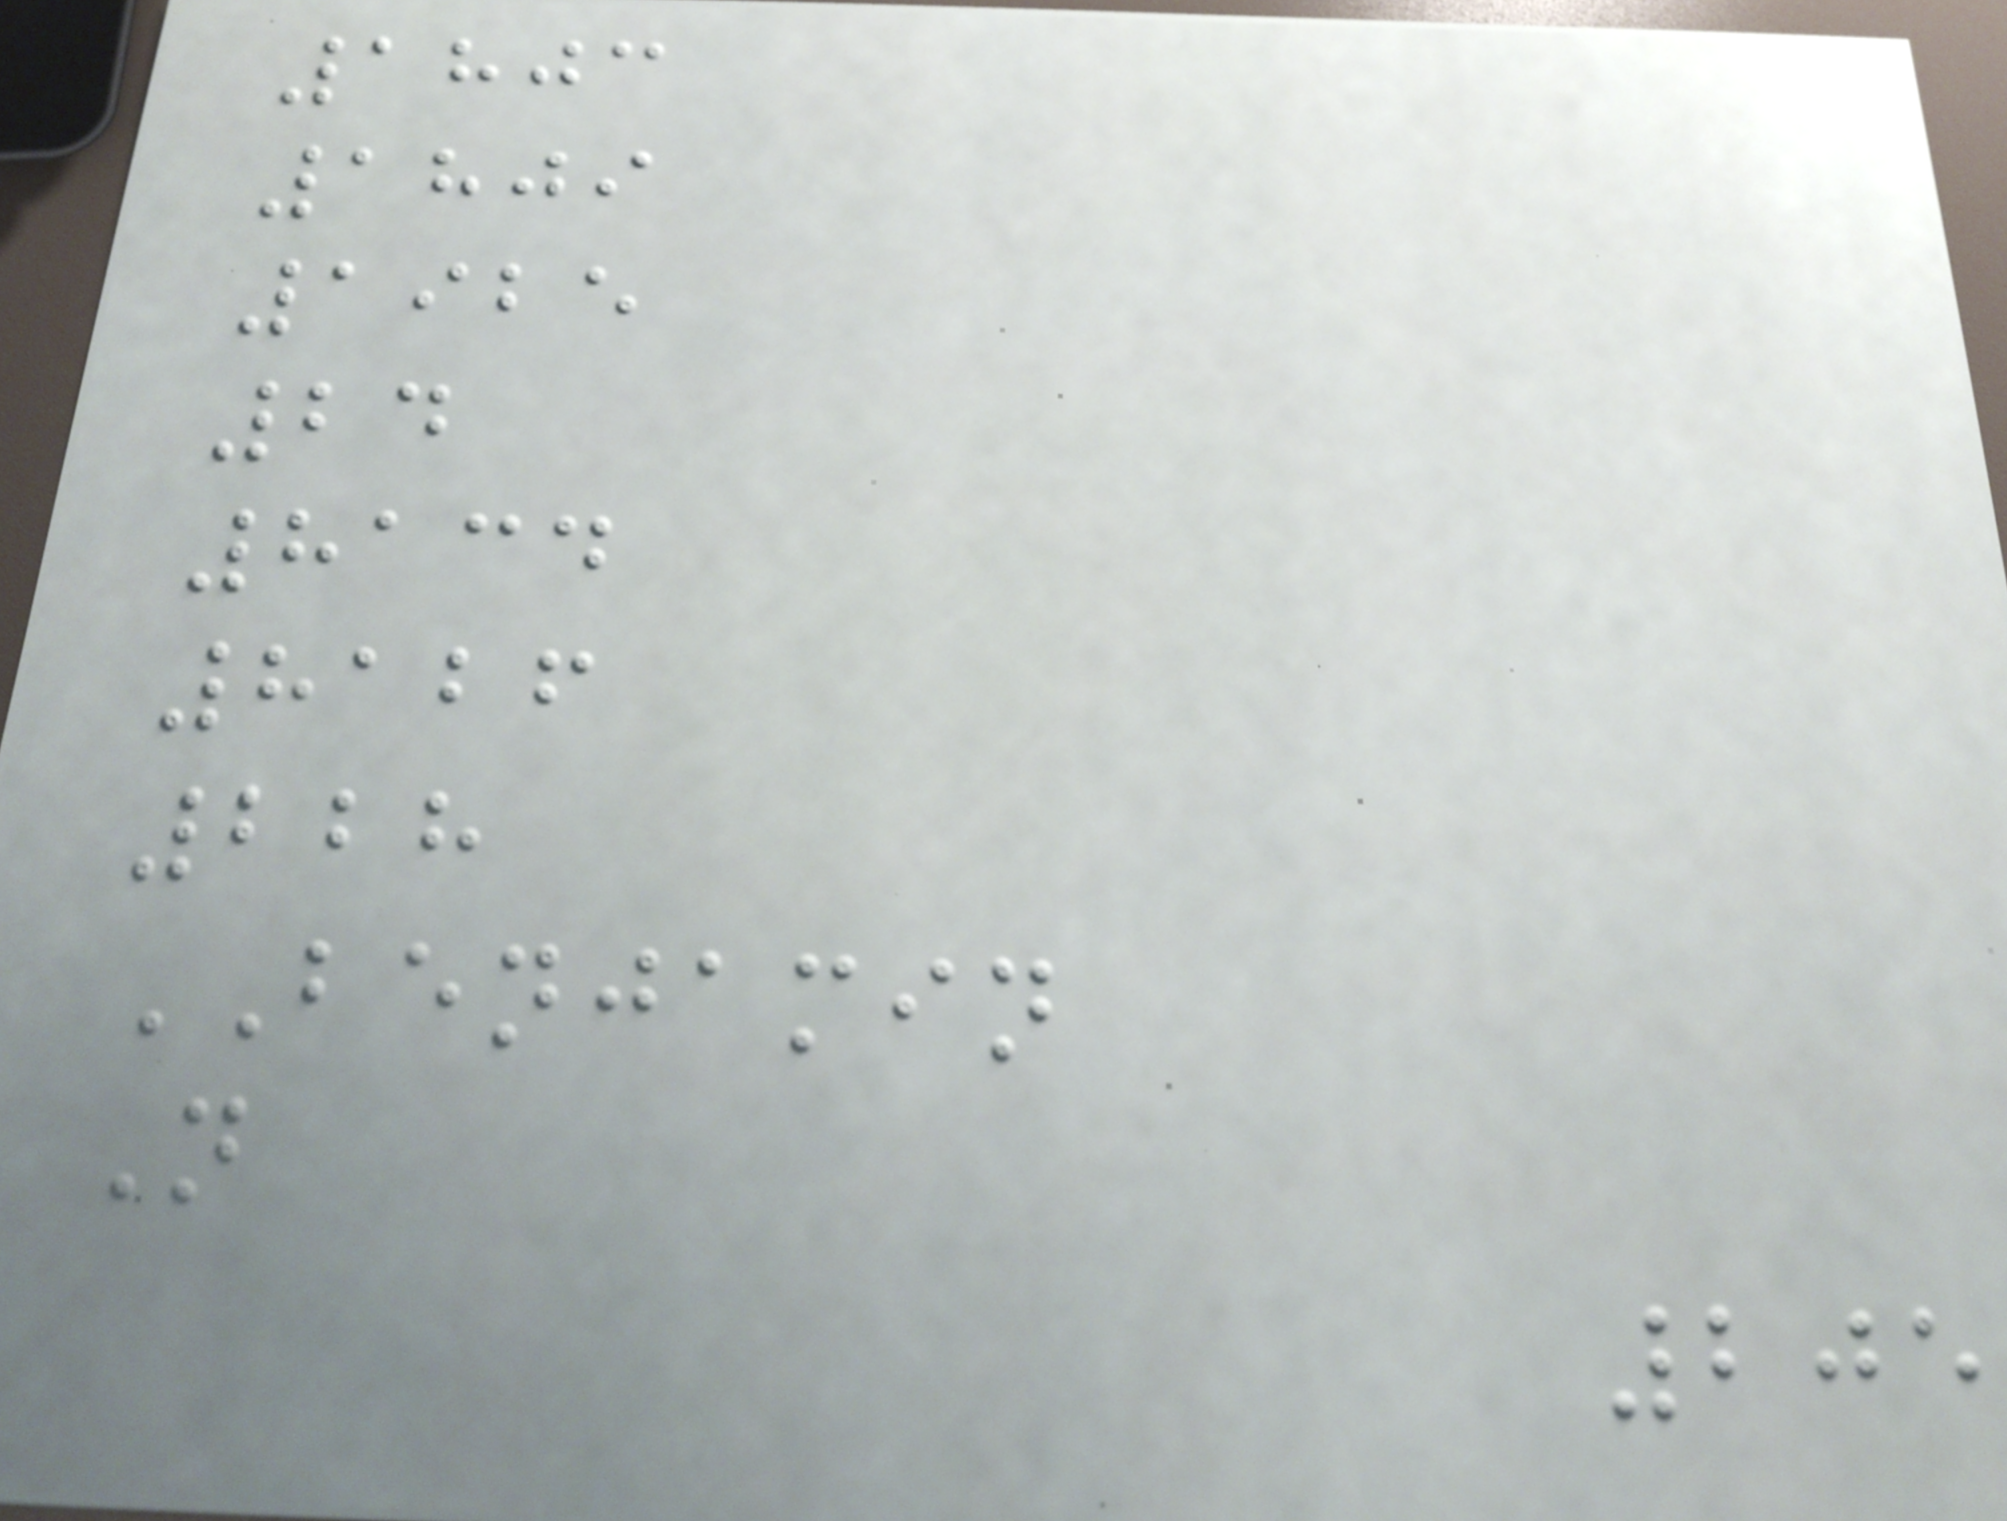1803
1809
1925
24
8134
8126
228
BENJAMIN
N
205
